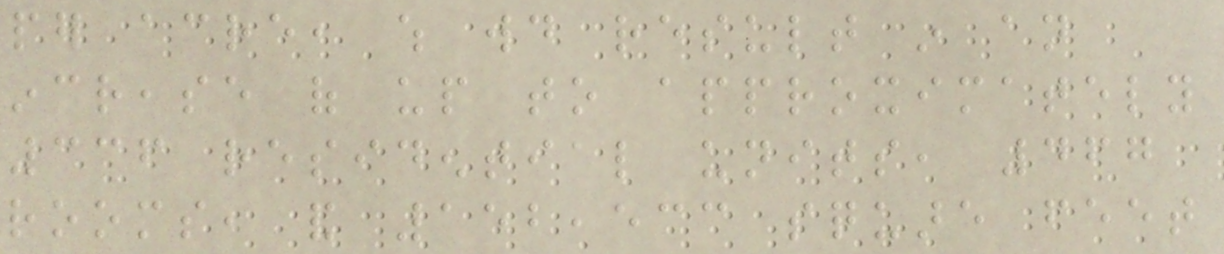per acre, which would result in an
increase of up to approximately
336 residential units, 467
rooms, and 152,533 square feet
